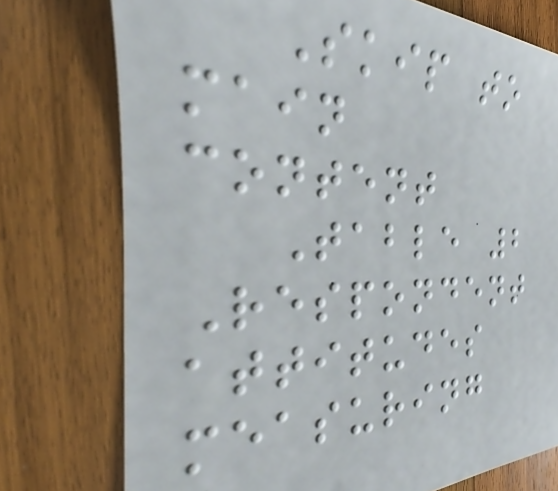Skip to
main
content
Table 2
Respondent
attitudes
measuring
